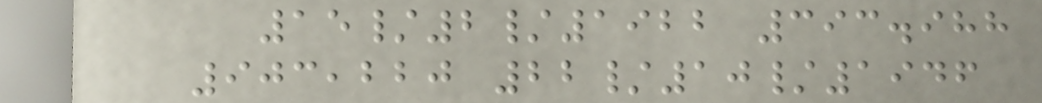15/2/1922 393.988
903,220 22/10/1946
